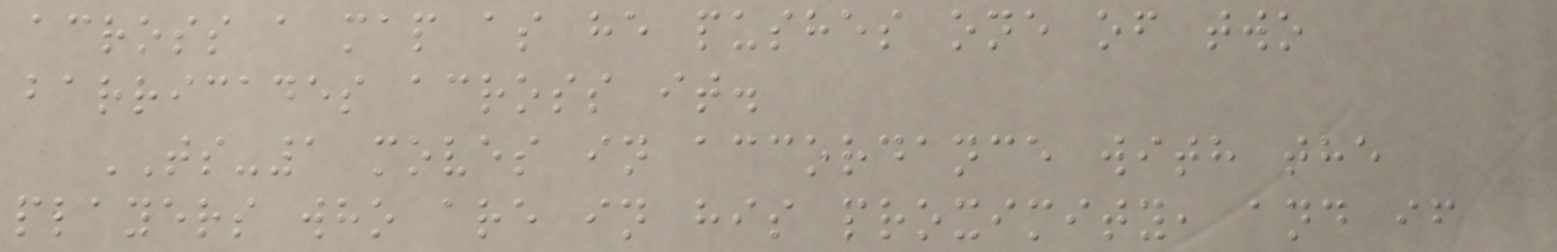across a map as he pushes one of two
barricades across it.
TS-1 moves in accordance with the
players who are in his proximity, and if
